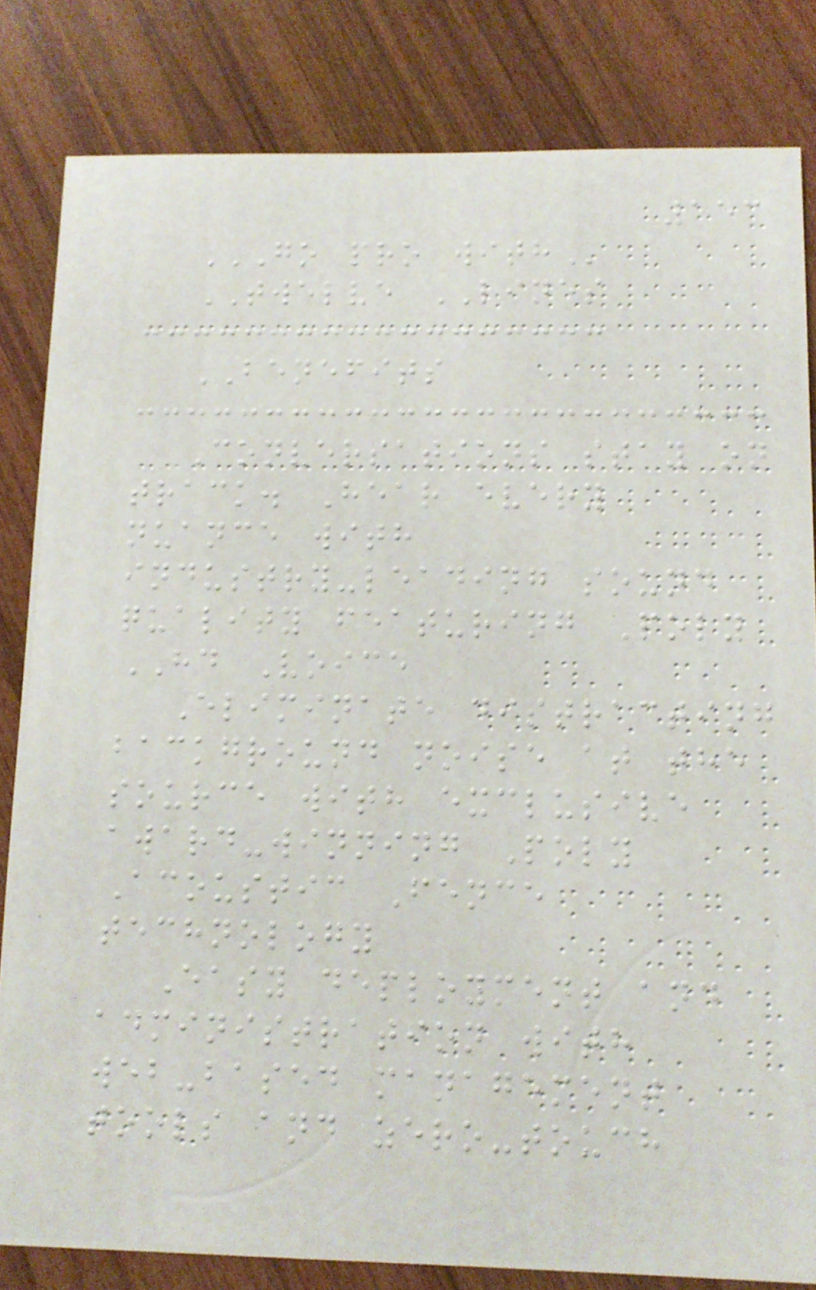153
GO PRO WITH
TWELVE LINES
BENEFITS
Conversations stay on
track. Hear every
nuance with
industry-leading sound
quality featuring Poly
HD Voice
Eliminate distracting
background noise at the
source with exclusive
award-winning Poly
Acoustic Fence
technology
Easy deployment and
administration with
web-based management
tools and zero-touch
